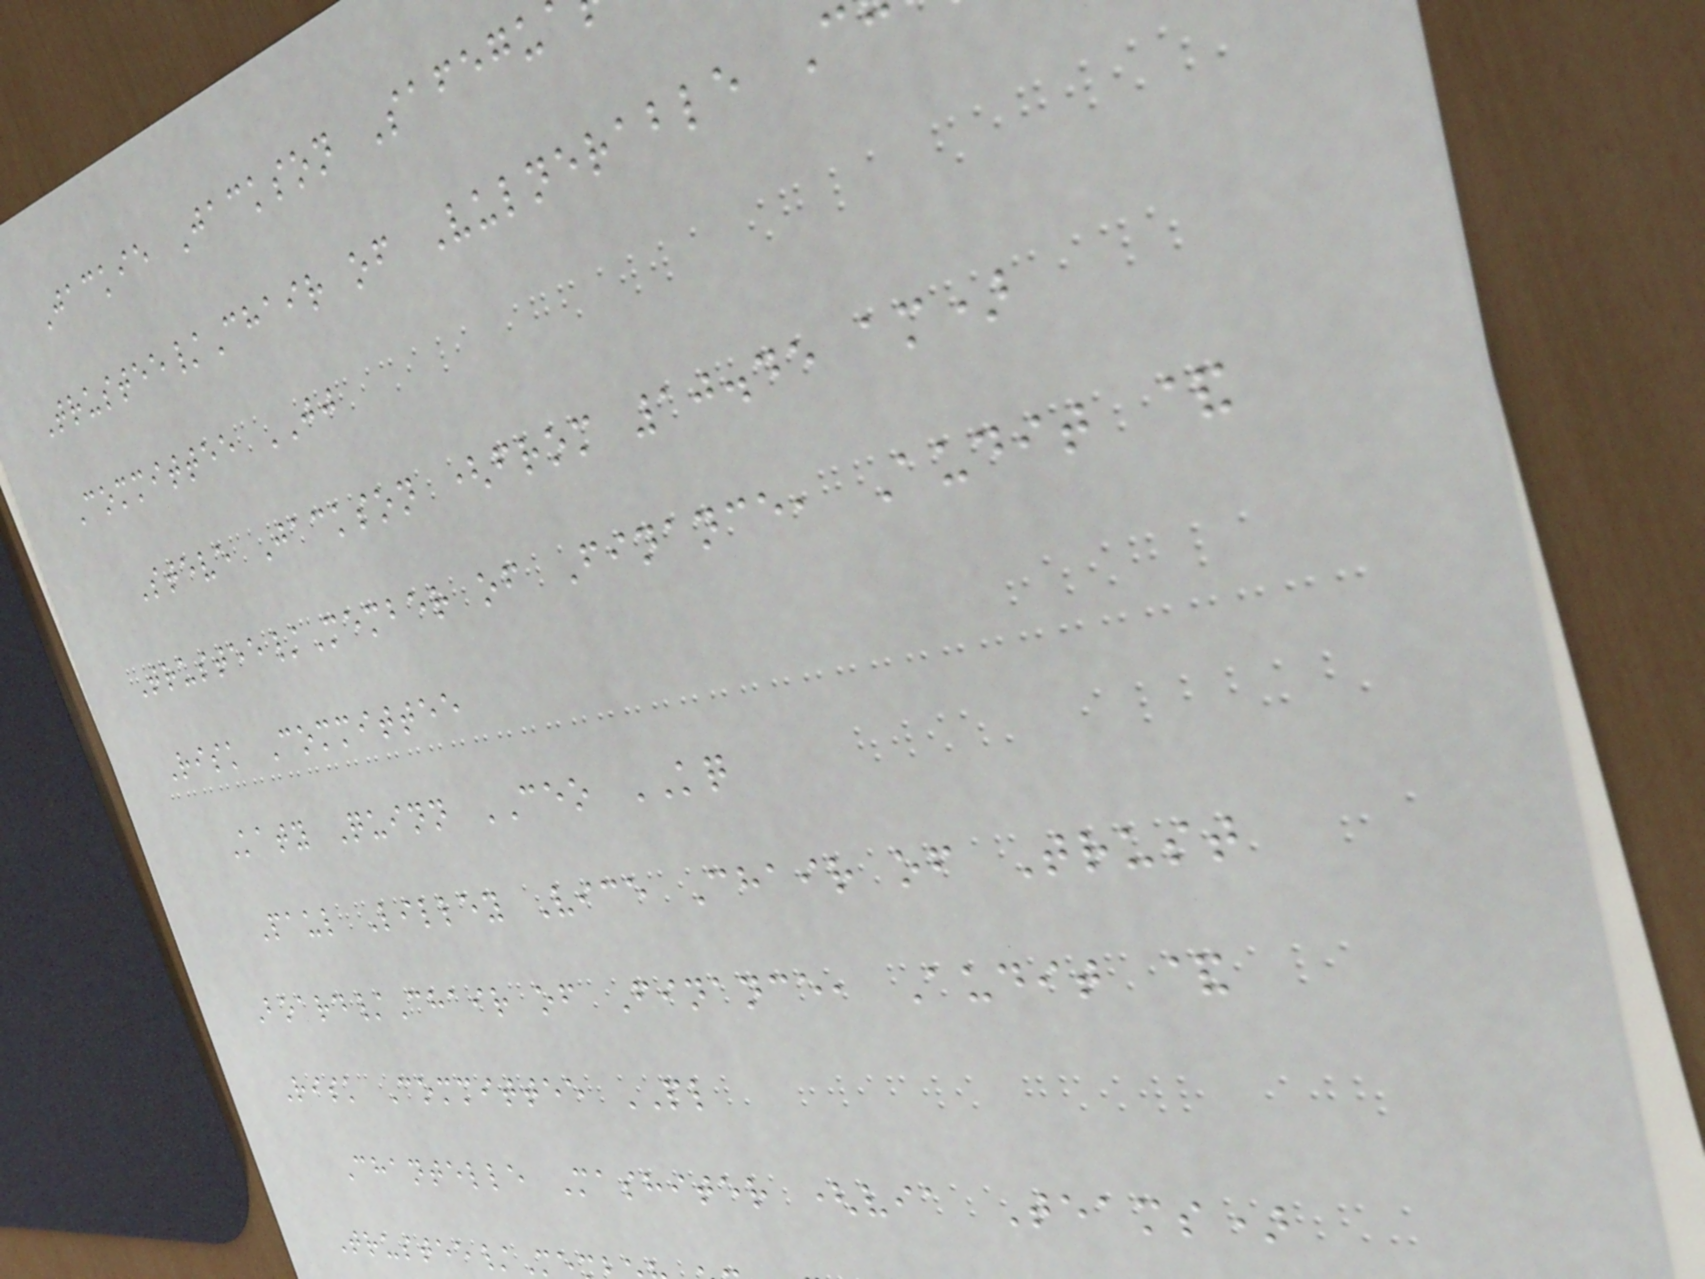Jackie Jackson Safegu
Trustee/Chair of Vulnerable C
Committee JJ
Steve Jackson (from 10.45 am)
Trustee/Member of Finance, Audit &
Risk Committee
Katy Quinn CEO KQ
Paul Lilley Vice Chair of Trust
Board/Chair of Finance, Audit &
Risk Committee PL
Chantelle Mashiter (via Teams)
Trustee/M
